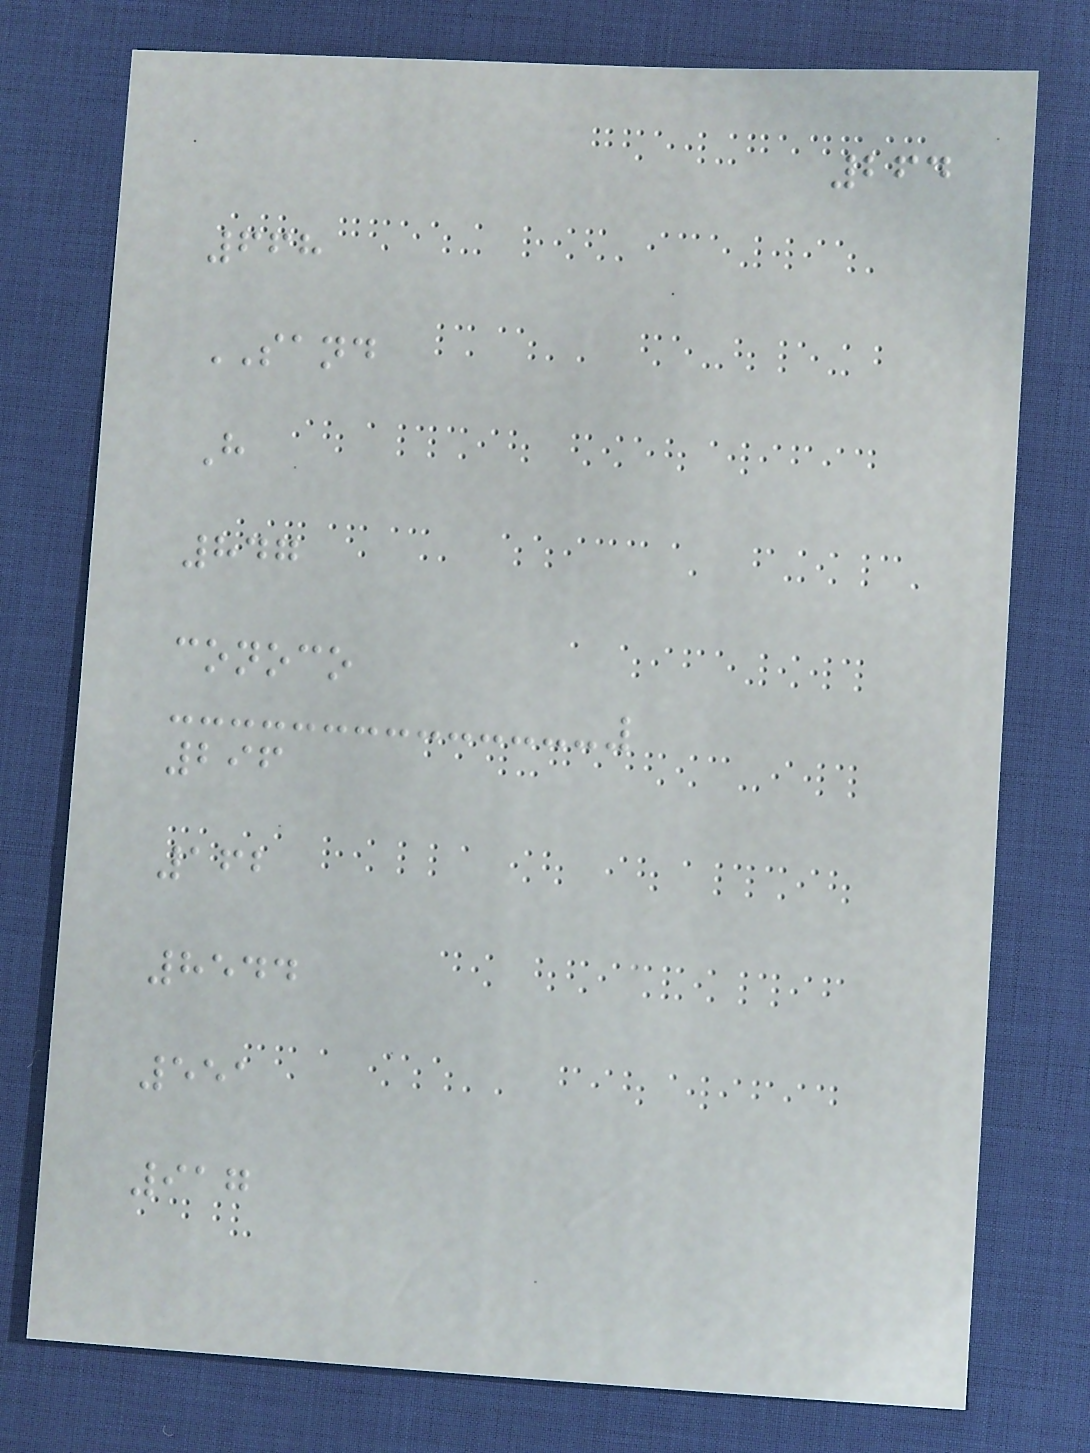264
668
SAND
H
847
conoco
296
162
8544
551
917
